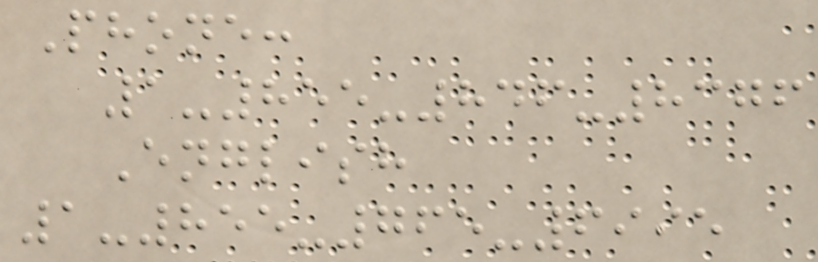Phone:
1-855-846-8376
English
1-855-765-6995
